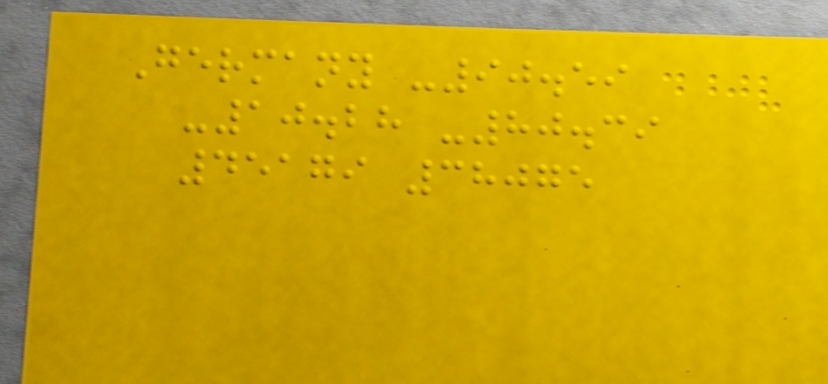Germany -90.59
-10.28 -80.39
45179 38075
